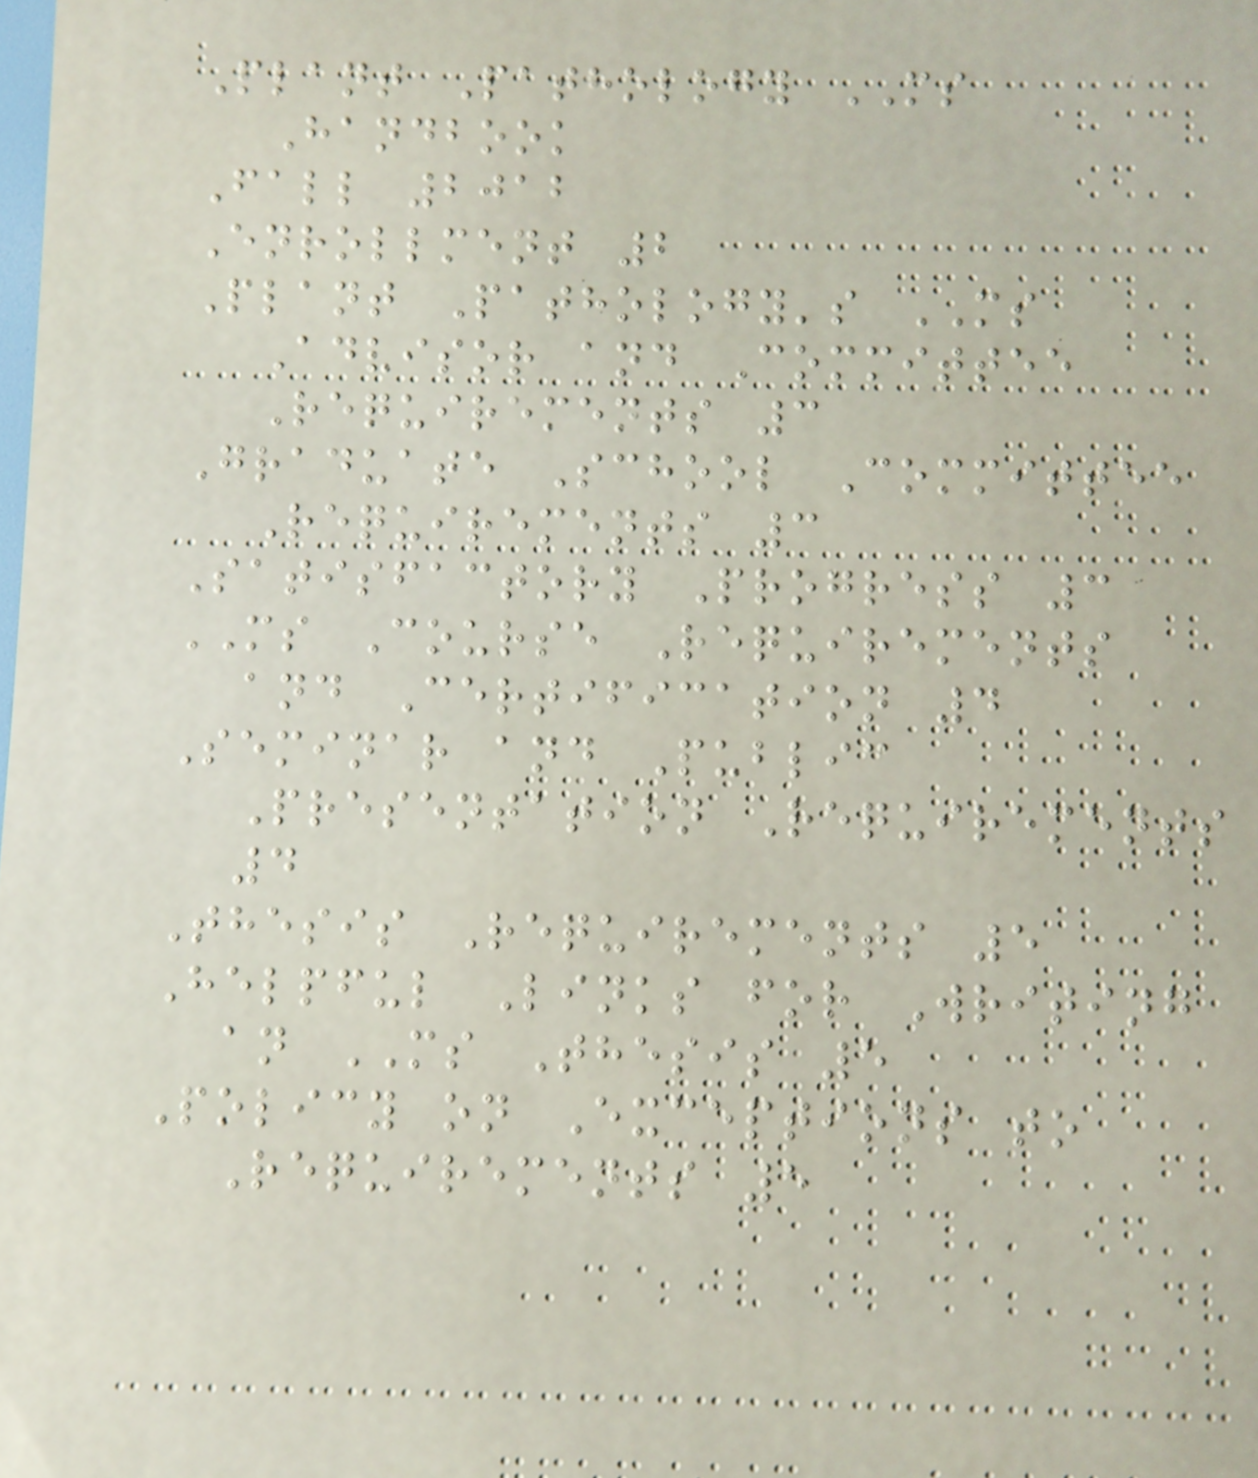Plant Pathology MS
Handbook
Fall 2012
Enrollment 2
Plant Pathology's MS
Advisor and Committee
Requirements 3
Graduate School Committee
Requirements 3
Satisfactory Progress 3
MS Course Requirements
and Certification 4
Seminar and Public
Presentation Requirements
4
Thesis Requirements 5
Helpful Links for Writing
an MS Thesis 5
Policy on Exceptions to
Requirements 5
